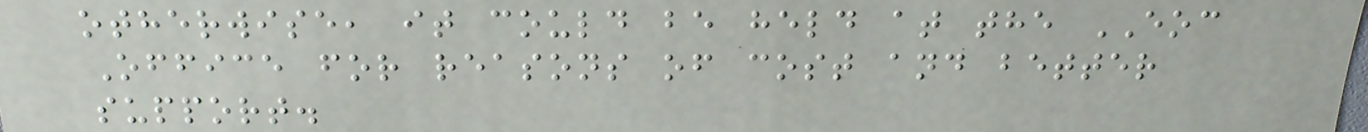otherwise, it could be held at the EOC
Office for reasons of cost and better
support.
